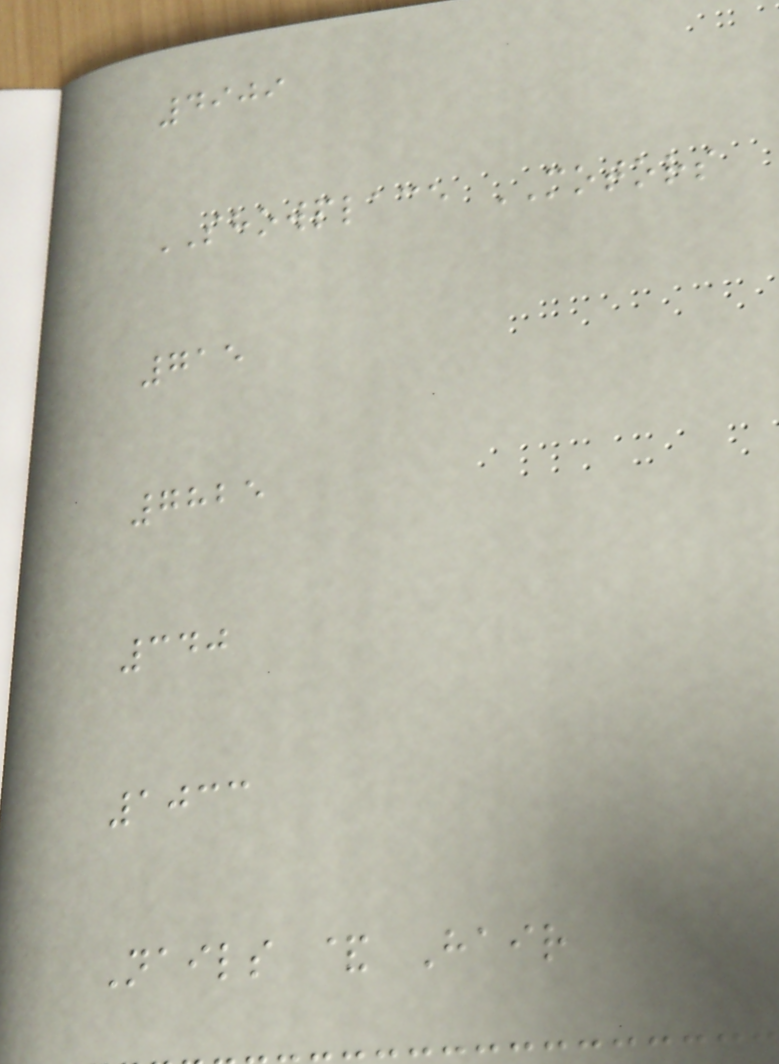4909
SHOWPLACE MOTORS
715
7825
340
1033
Nails & Hair
